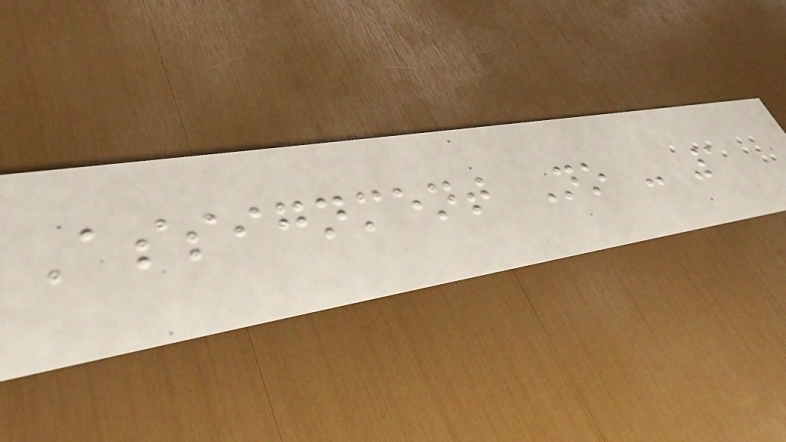Assignment No - 1
